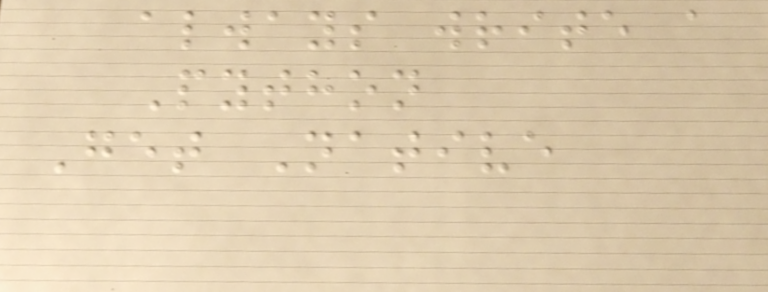always write a
Python
Get Native
